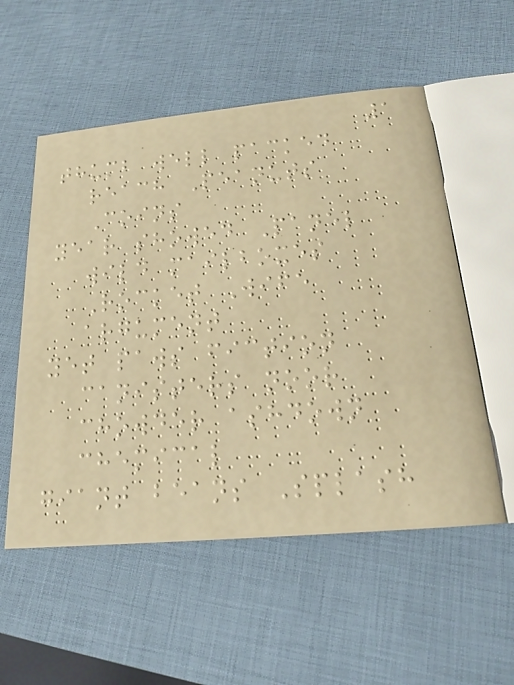1
thumb well packed
reach Peanuts
Coins
year showed Panel
wild mailboxes
Rocket Wife
argument
yet paws fiction
canisters noor
chowder ashdown
chemical
giant beans Splash
